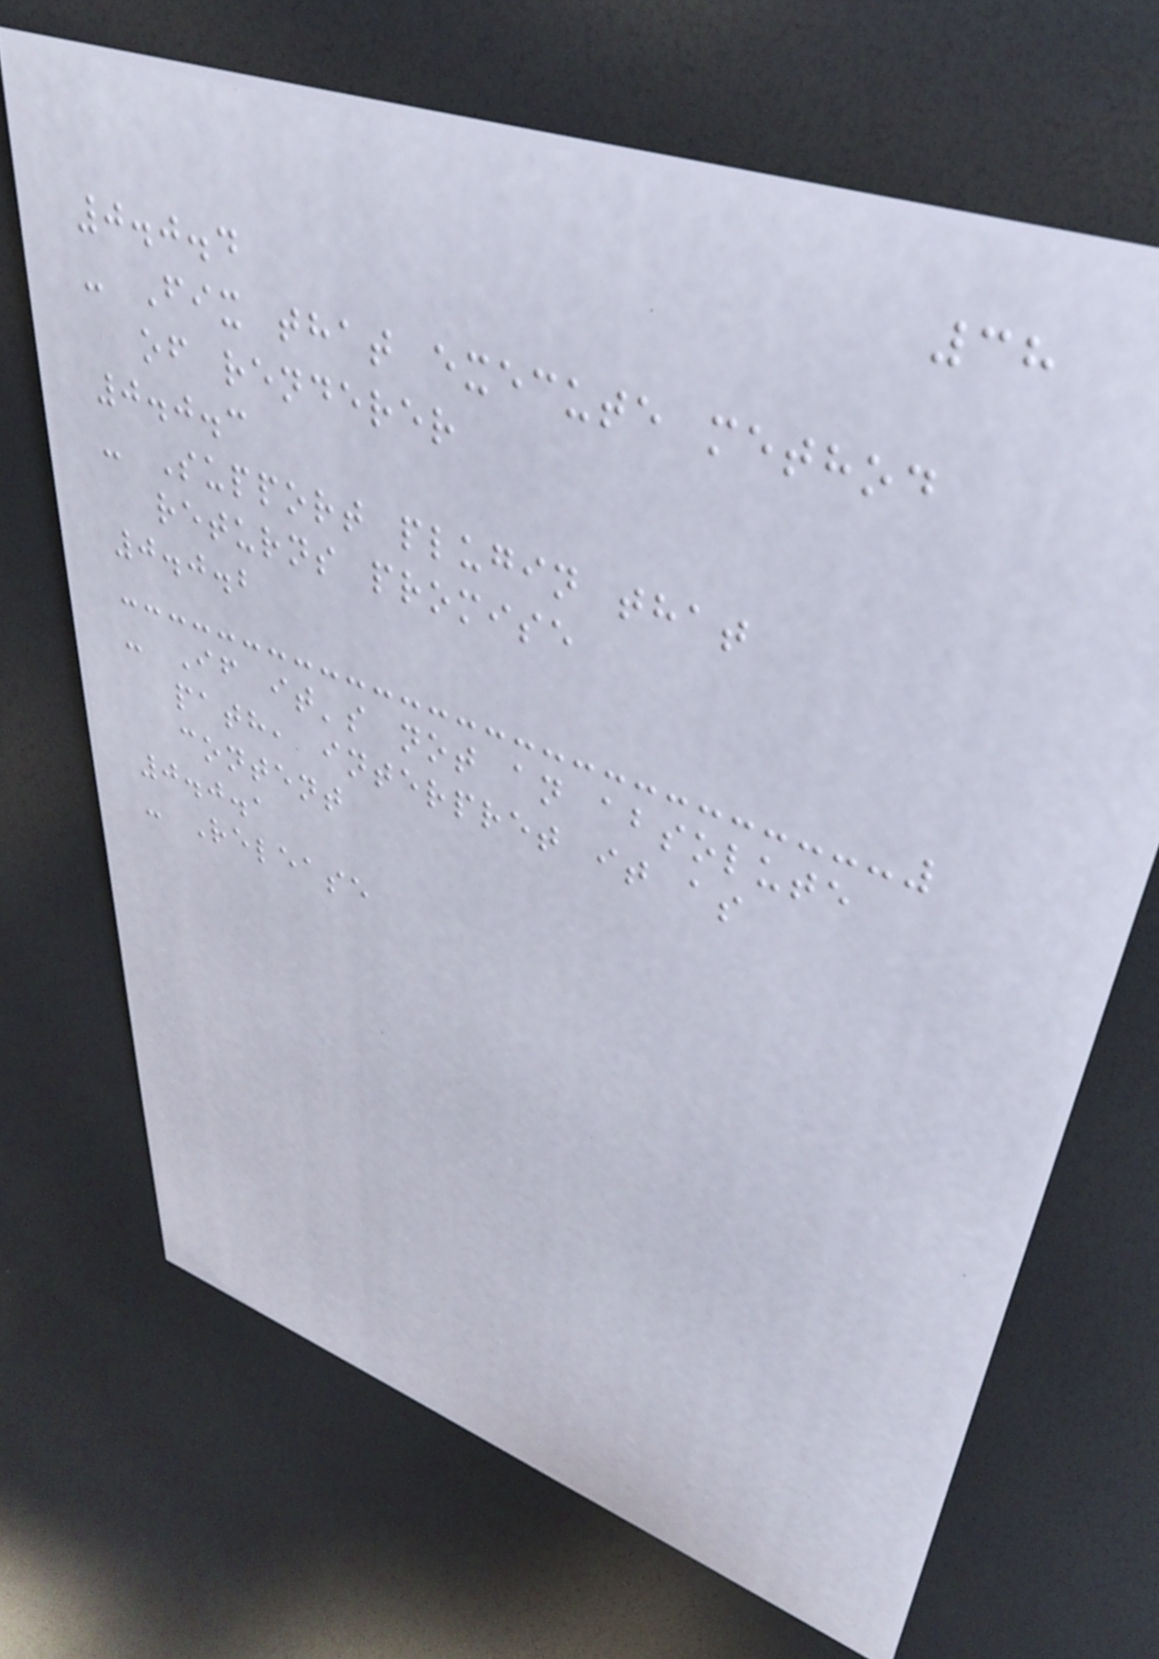38
0.0.4
- Fix that execute method
of renderer
0.0.3
- Support plugin that
returns promise
0.0.2
- If it's not an absolute
path, interpret it as
content
0.0.1
- Release
